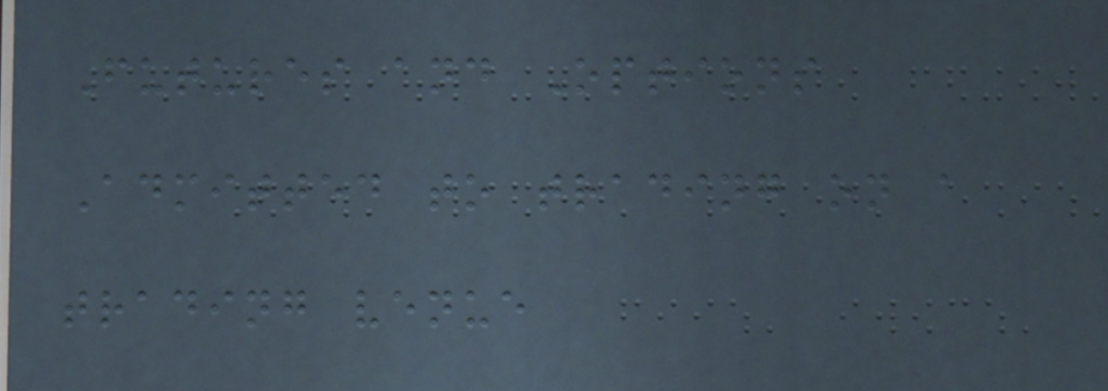Futures and Options
Admitted to trading on a
trading venue
